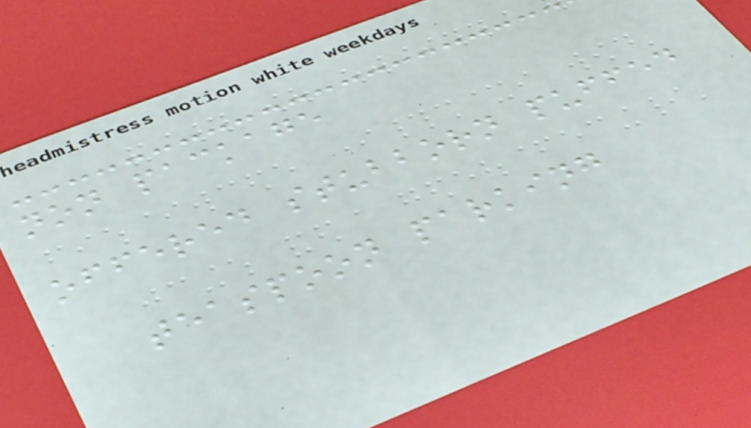non package
offered stubborn puffed
teaspoon parking
